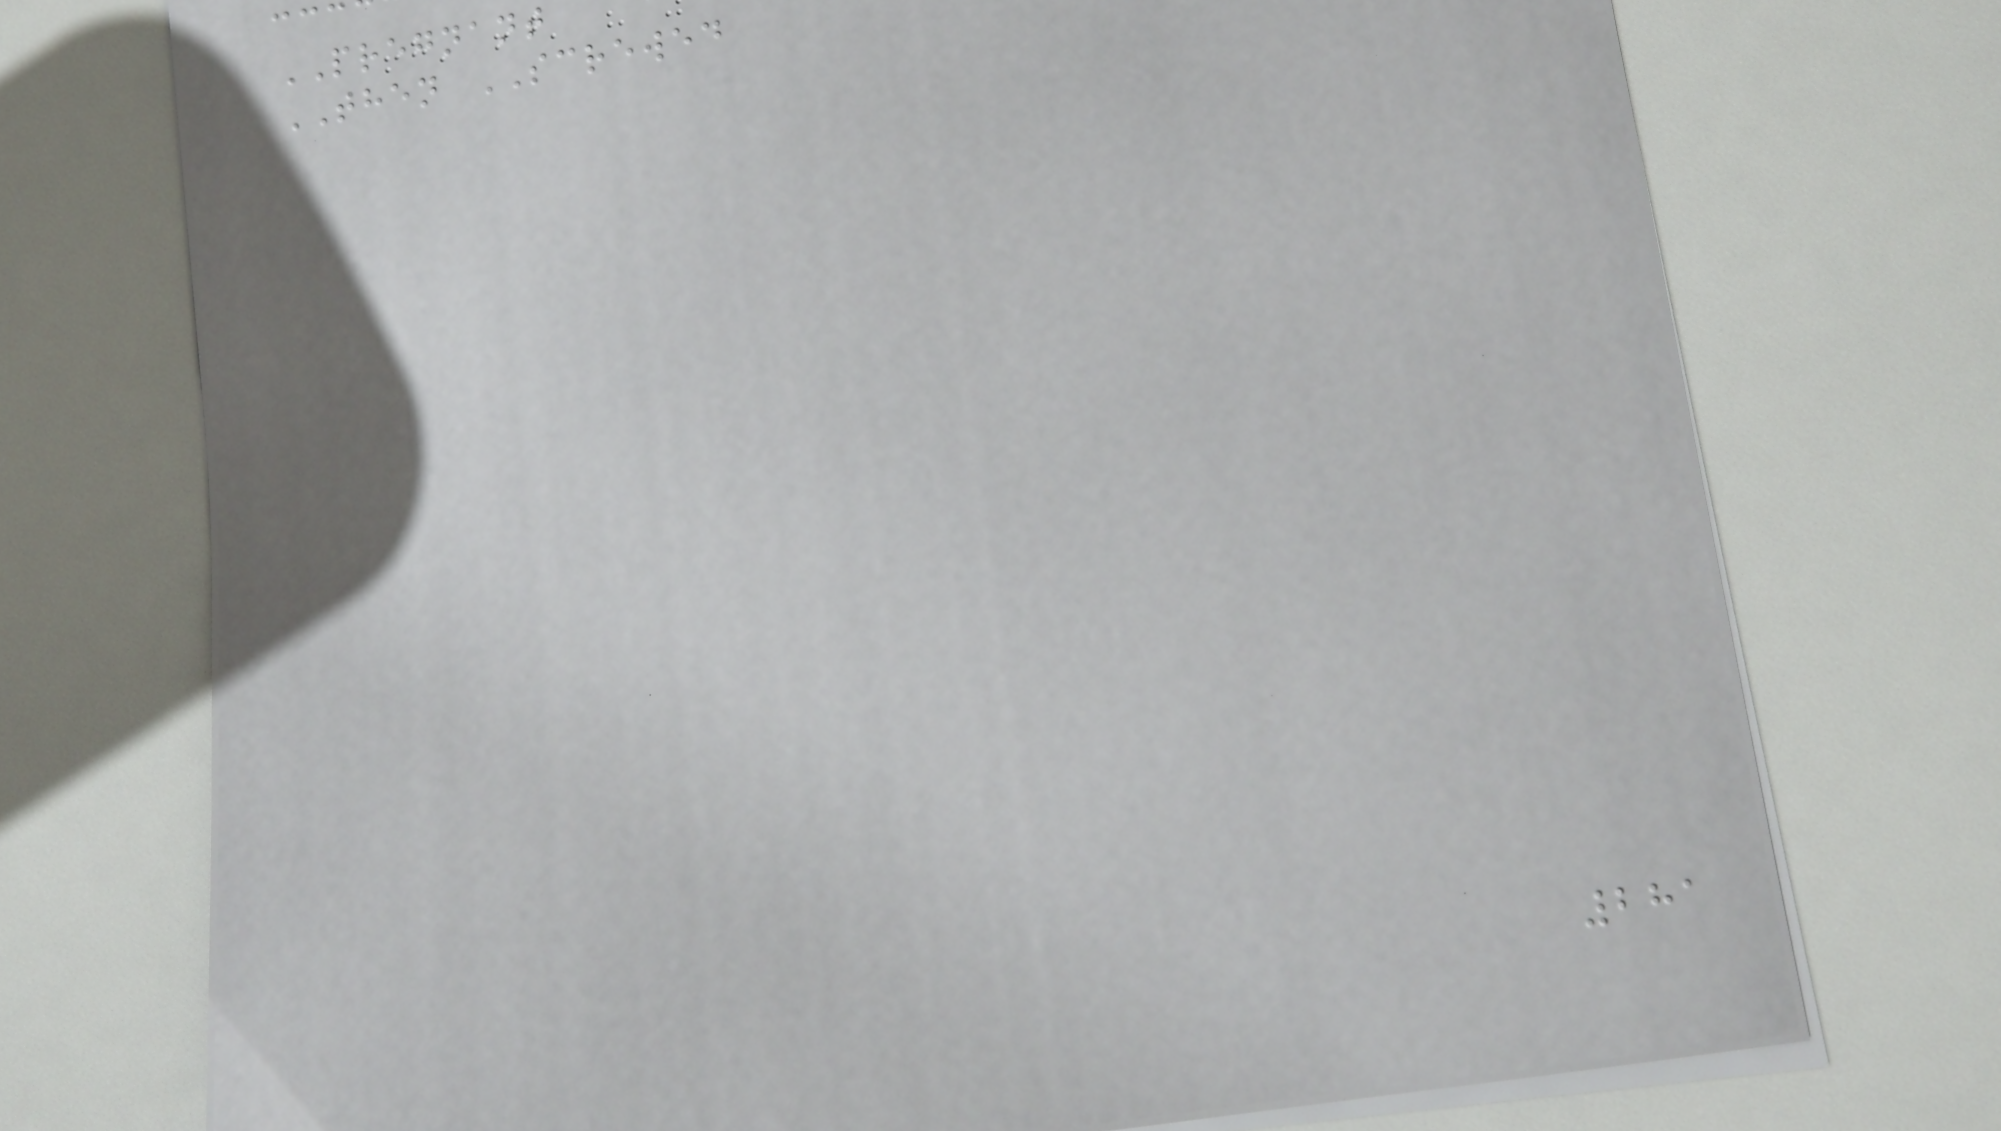PREGNANT
THEN SCREWED
281
